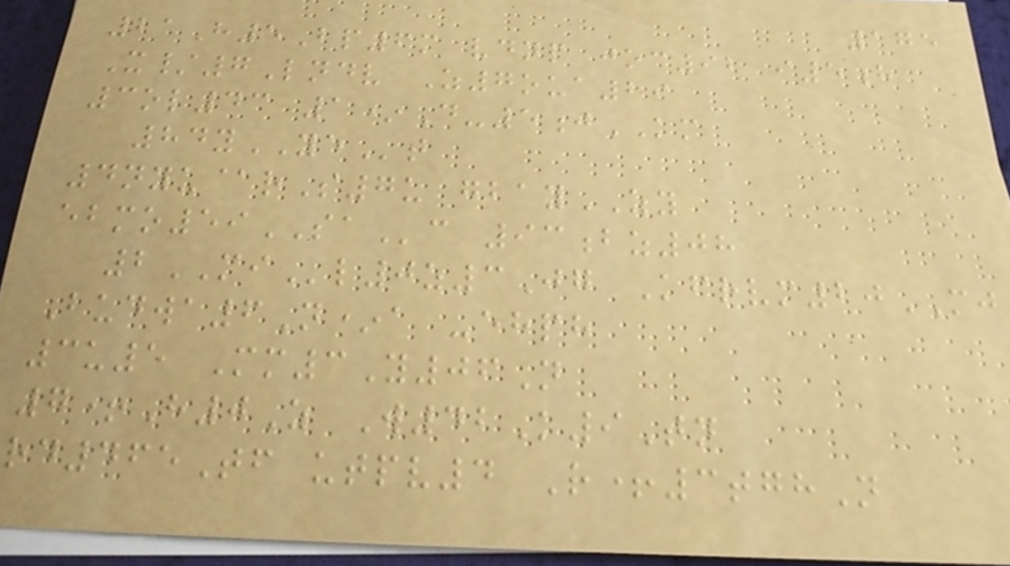175
21H5Bp6m vdnp joc92 i5h
X/7Lndv Z7oua29
3ol43 1*D-5jKM
84yYEt
4nyu@rS7u gbayZY
ebmo59SAc 93bz08
2MIl0z3Jg Kfrvm20MJ
Budwa6N*a -ehph
3u5 Mm3Y06N
7+H0Z W42K9Tn
rd465Tf utpv4 R+3tghN
